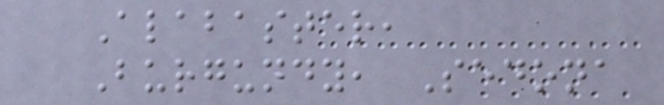Alabaster,
Burgundy, Sedona
